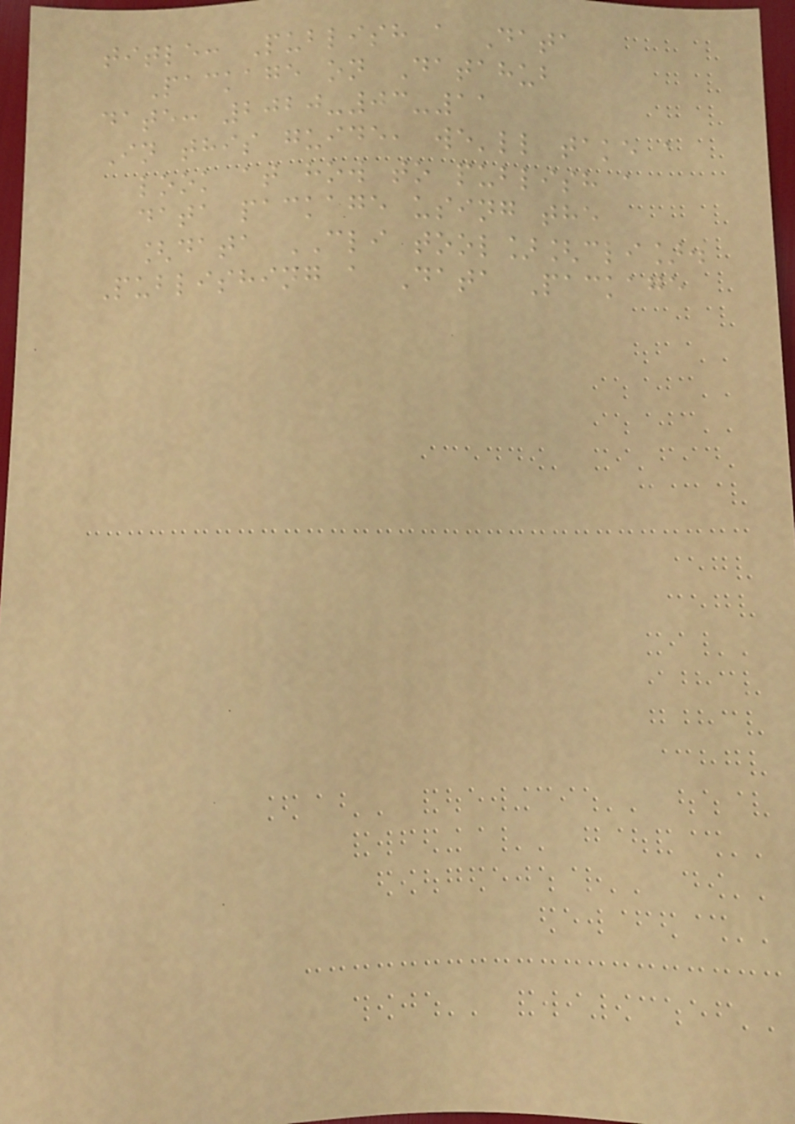title: Publish a Data
Package on Datahub
date: 2020-03-11
In this guide, we'll take a
look at how to publish a
data package using the
[data CLI tool][cli].
Publishing a Data Package
